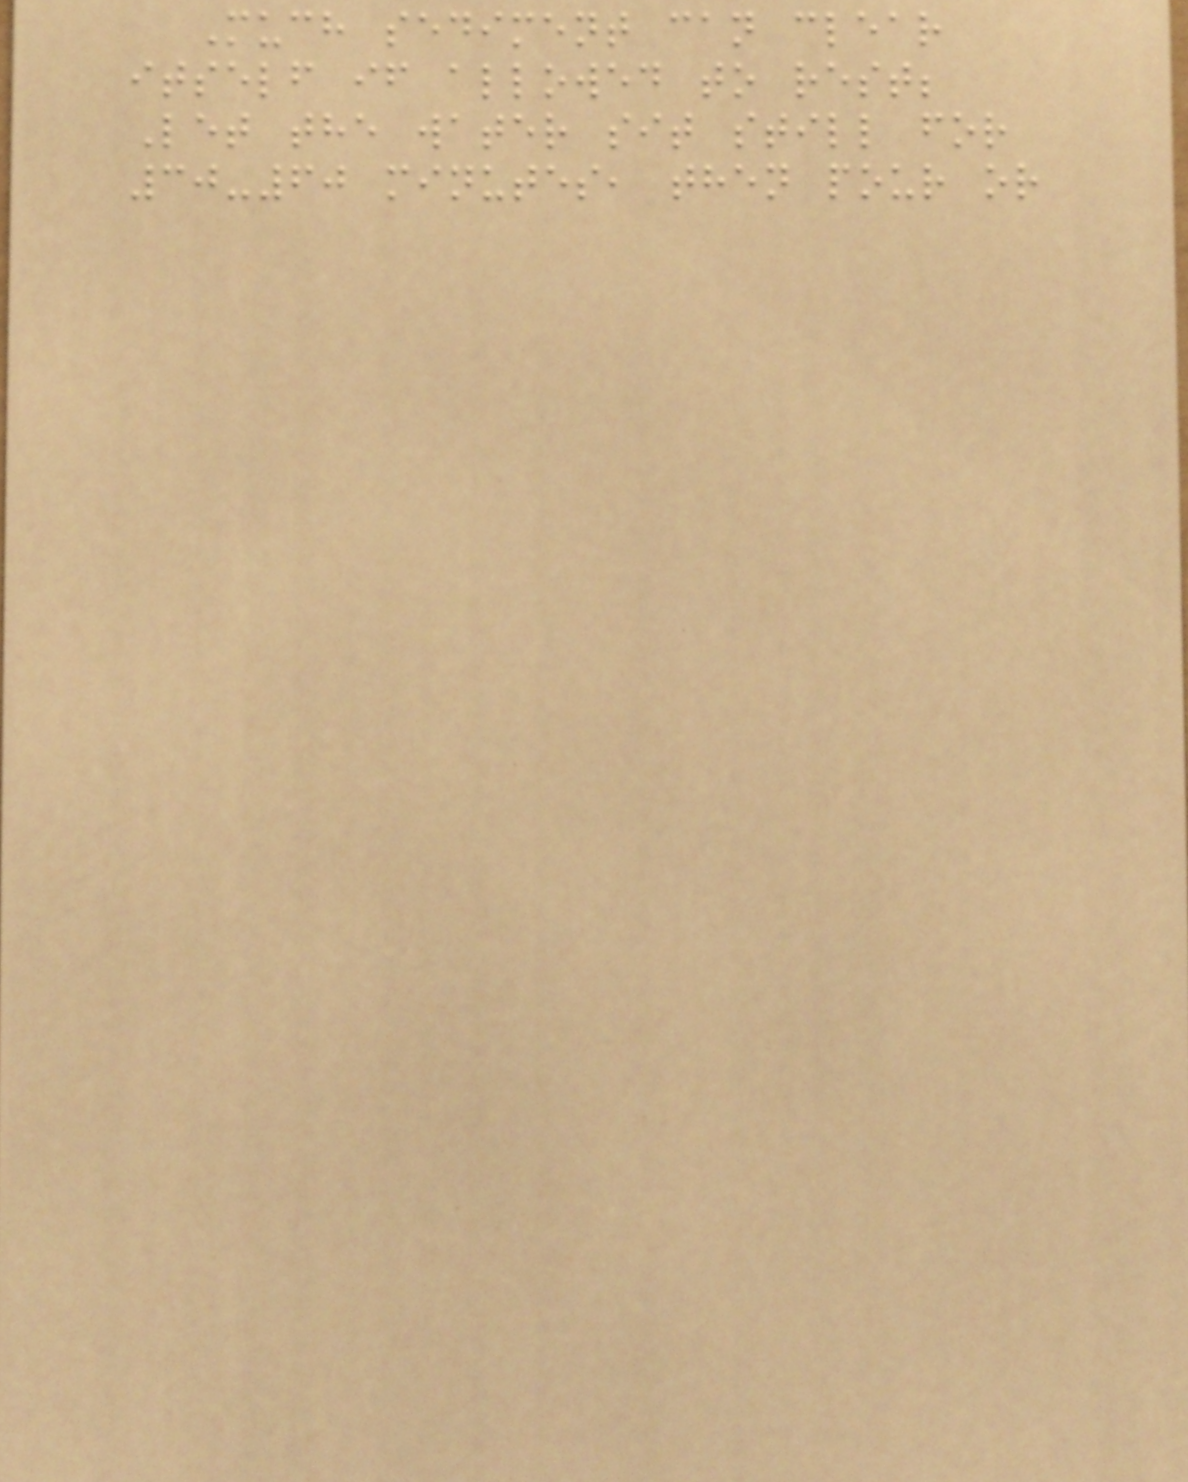Much sediment can clear
itself if allowed to rest;
Let the water sit still for
30-60 minutes, then pour or
